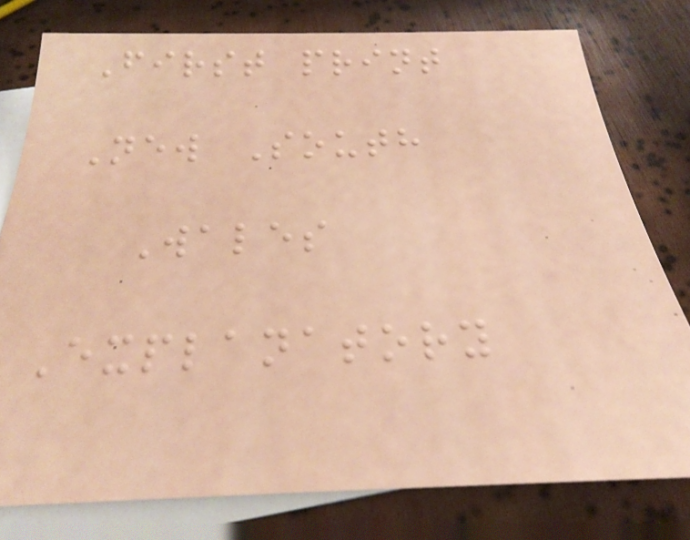First print
New South
Wales
Explanatory
